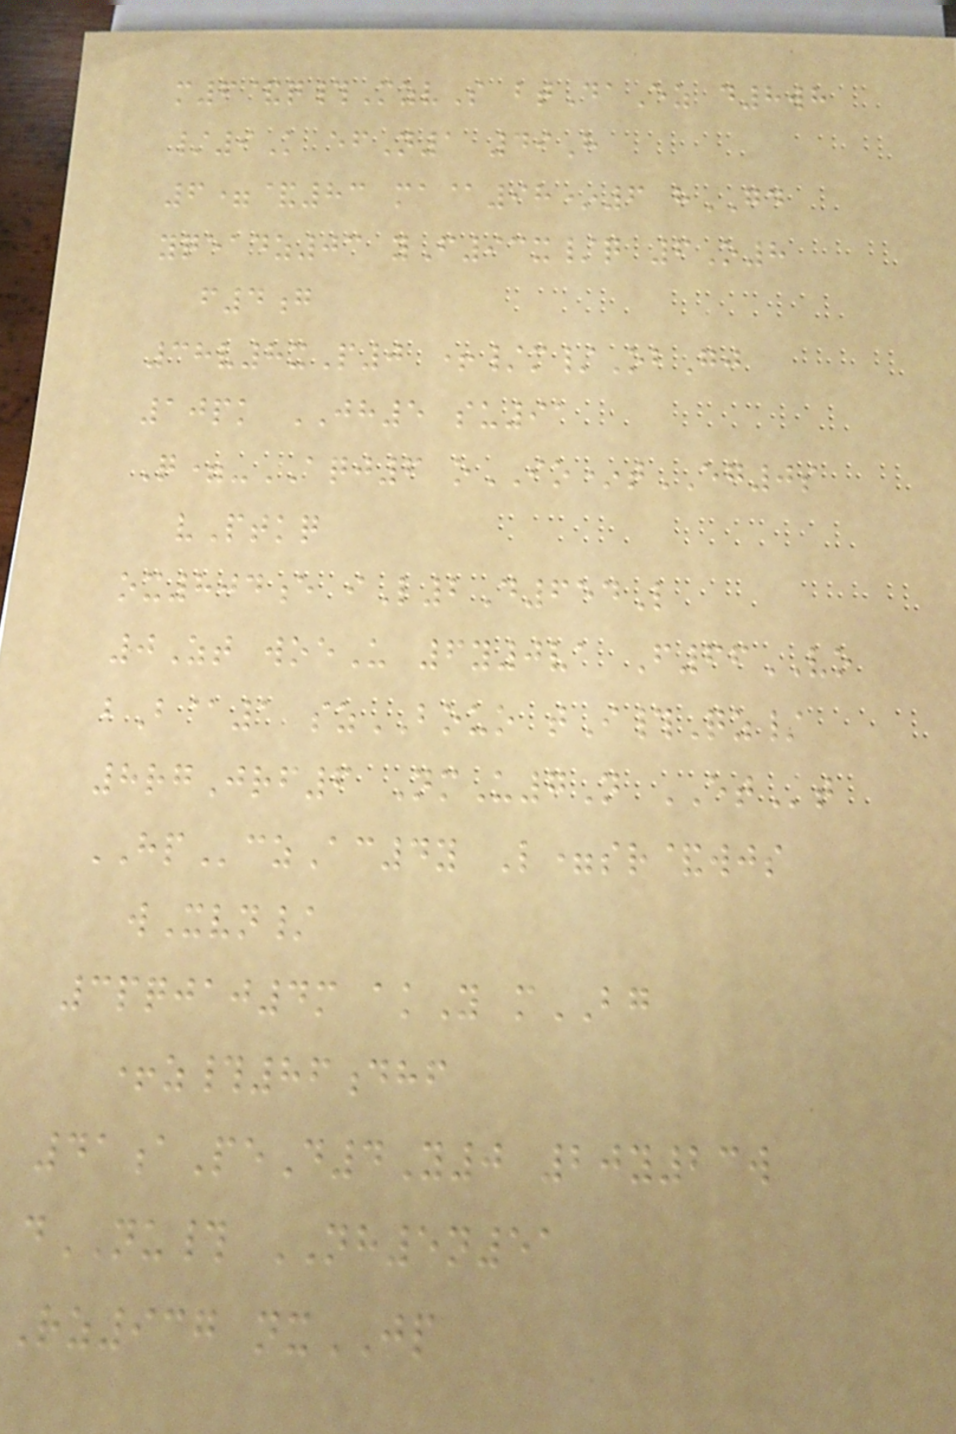m6&q#MzvS btDaEz d8wh
/9K efN1 49H
6=&83 ma@98*6 hGD
yqeadz03 yF93x/q 6O8
f4g
38v8xP0 +/m/ObGj
10pk JH5 su91
Q=-AQJ6 oIO*tEG0s
vPtkq
ox804e iL2D654L
0Zt woeU 6y0va F66VO
bB@1 szBOUO tI#Qz/
8rgJrf6 NmU7N ETt
HPczAc4y L=sr&wjs
wXvn/
3pqjaj4m akY mBG
+z#86dhf
41aPeD4Y0 20y23w
dNU# NH5n51
Rz937 nxJP
